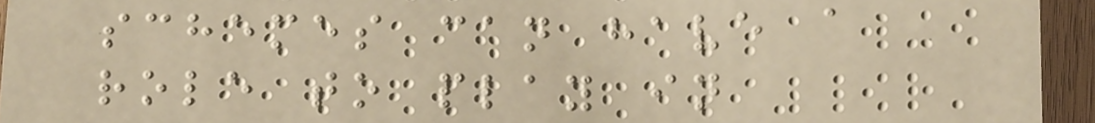schemes can have a
role to play in
